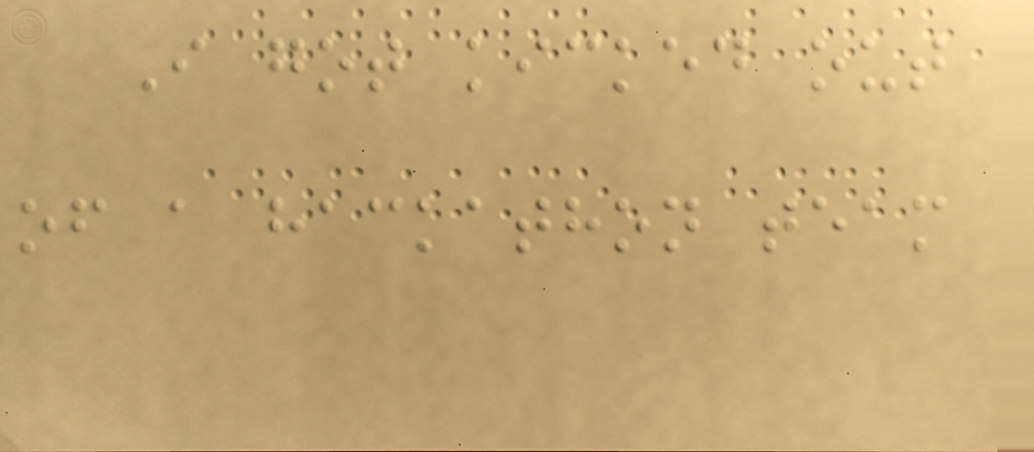I got kicked out
of a hackathon team
